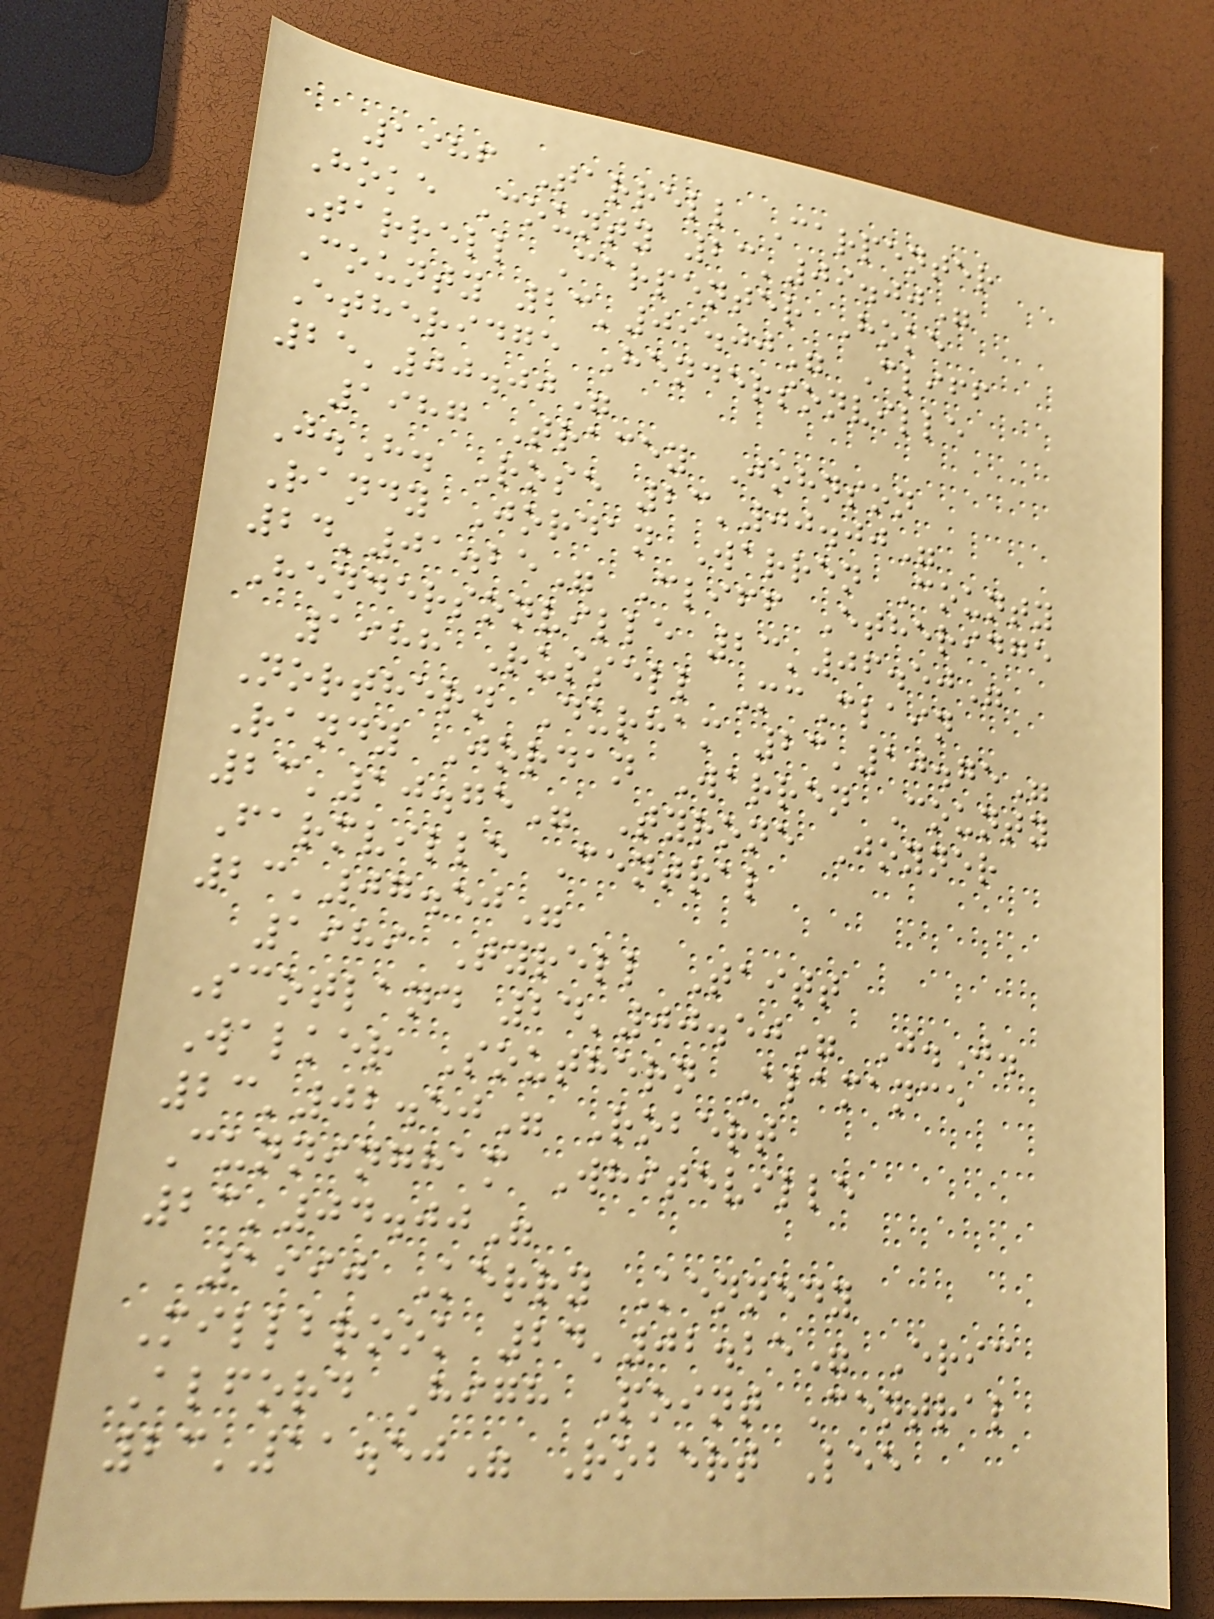1986 Tarrell Carpenter
Hoke County 23'09.00"
Tarrell Carpenter Hoke
County 23'09.00" Cliff
Etheridge Hendersonville
25'00.00"
1987 Tracey Johnson
J.H. Rose 23'00.00"
Randy Jordan Warren County
24'01.25" Cliff Etheridge
Hendersonville 23'06.50"
1988 Russell McClain
Northern Durham 23'10.75"
Randy Jordan Warren County
23'10.75" Tyrone Joyner
Farmville Central
23'07.50"
1989 Tyrell Taitt
Scotland 24'00.50" J.J.
Walker Southern Alamance
23'02.50" Robert
Cunningham Whiteville
23'04.00"
1990 Kerry Kennedy
Millbrook 24'02.25" Eric
Alford High Point Central
23'11.50" Robert Lee
